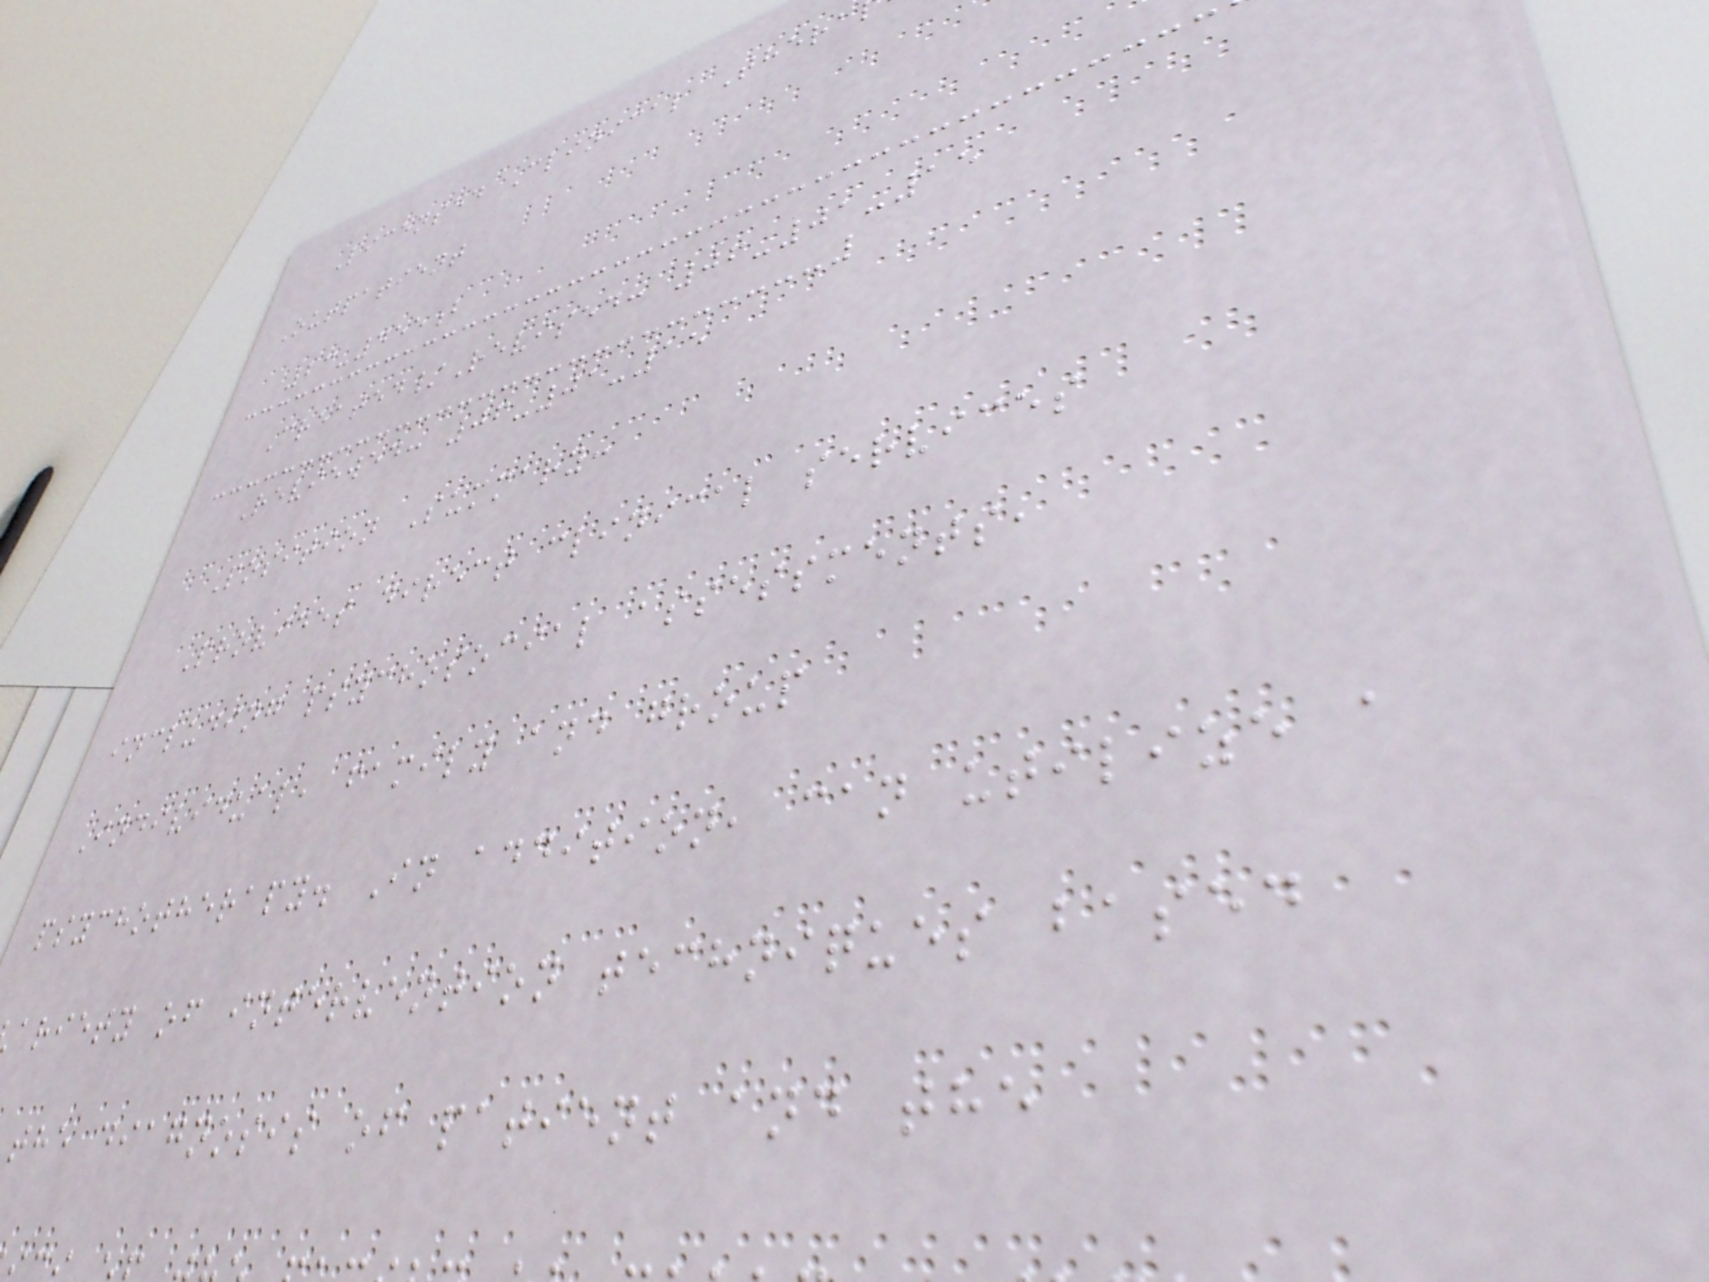Licensed Clinical Thera
Outpatient
23-455b
Created/Revised: 06-01-15
Reviewed: 06-01-15
Position Summary:
Provides direct clinical services
including psychosocial assessments,
Individual, family and group
psychotherapy. In addition, can utilize a
ariety of intervention techniques based
the diagnosis of patient and the
